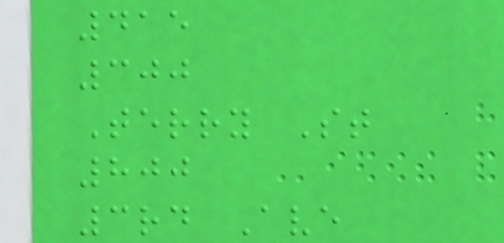415
300
Terry St
800
3rd Ave
